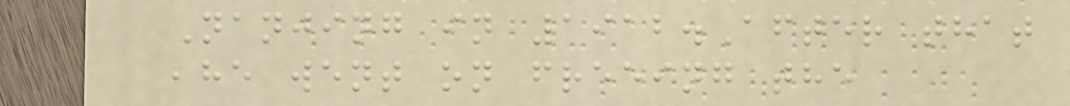Nanjing in 1912.After that
,he went on freeing the
